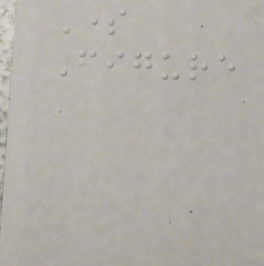Some
Figure
